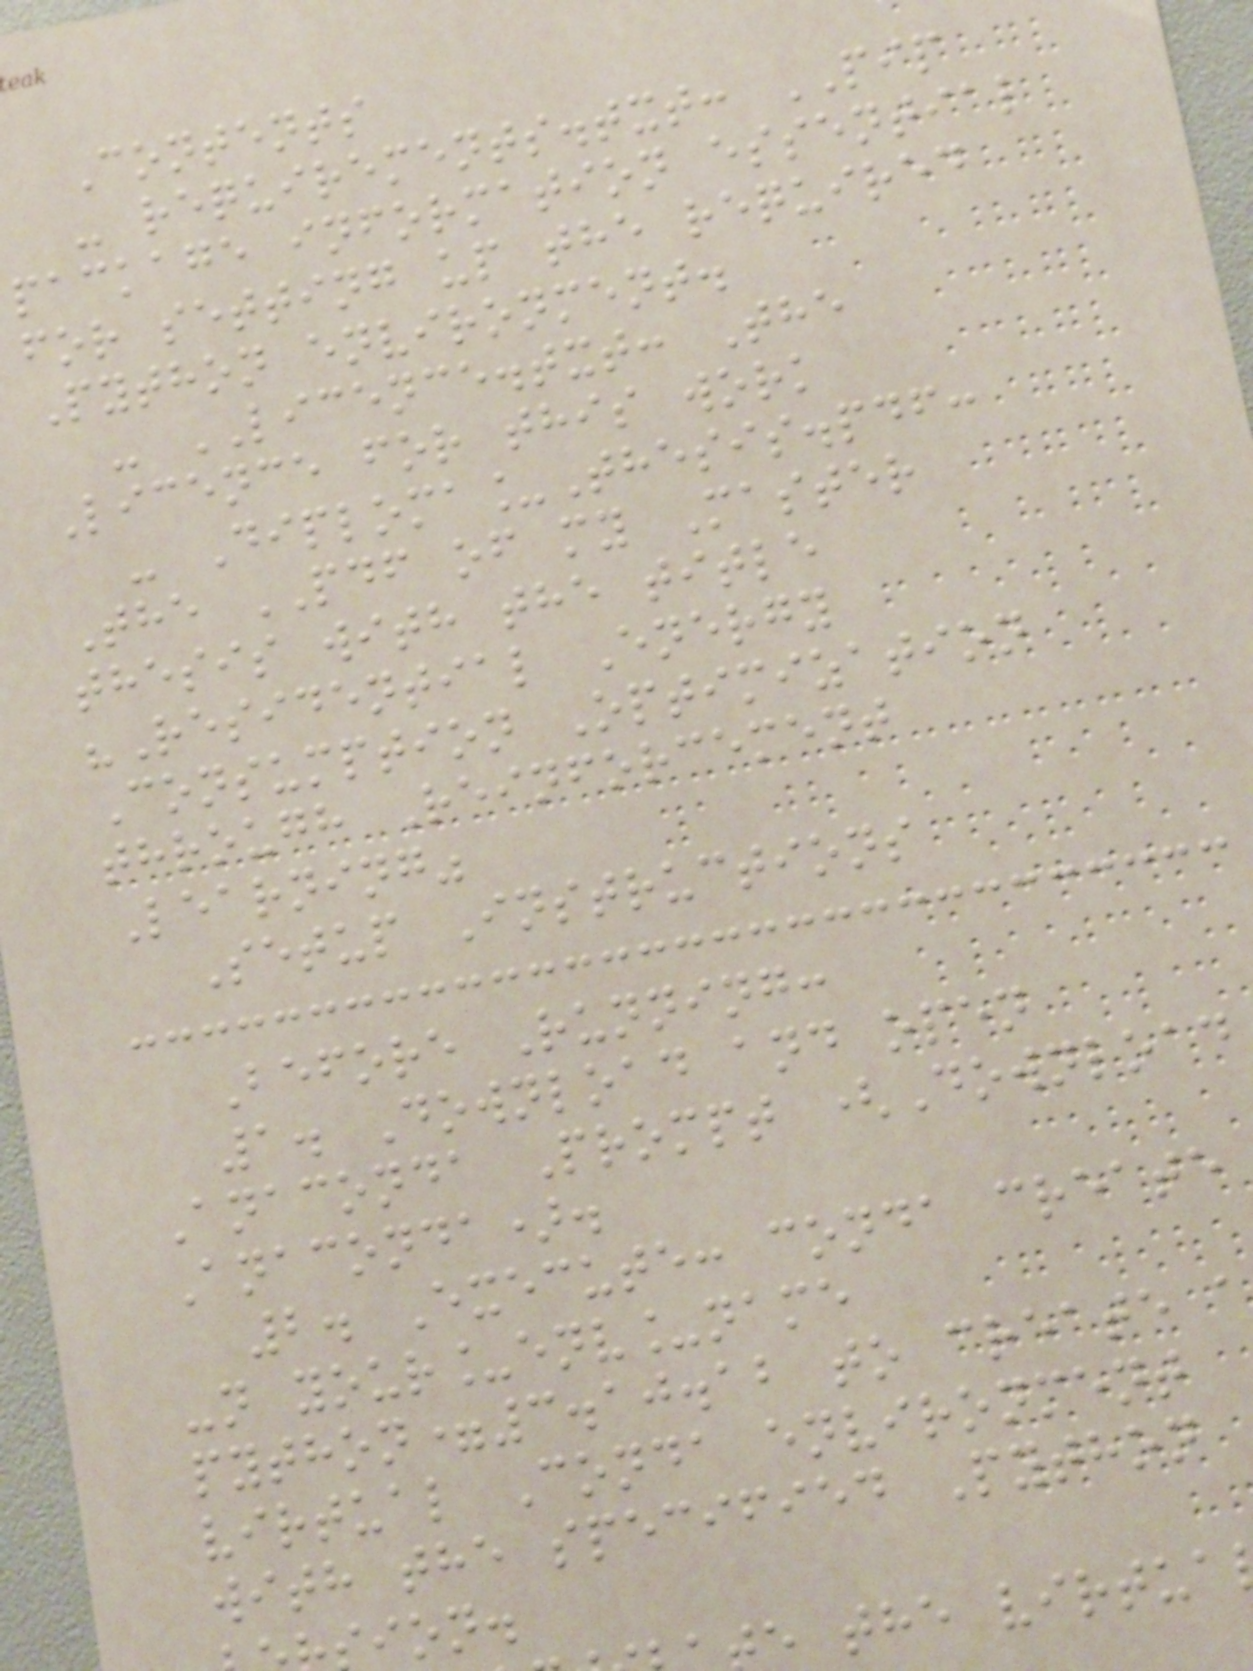Contents
- requirements.txt: PIP
package information essential
for setting up the required
Python environment.
- LICENCE.txt: The
Licence for this work
- Diploma_Thesis.pdf:
The PDF of my Master
thesis with the title
"Residential Energy
Consumption Optimization
through Reinforcement
Learning"
Setup Instructions
Before Running:
1. Download and open
Anaconda Prompt (Download
Anaconda).
2. Execute: conda create
-n your_env_name
python=3.10.12 to create a
virtual Conda environment
with the specified Python
ion.
e the virtua
